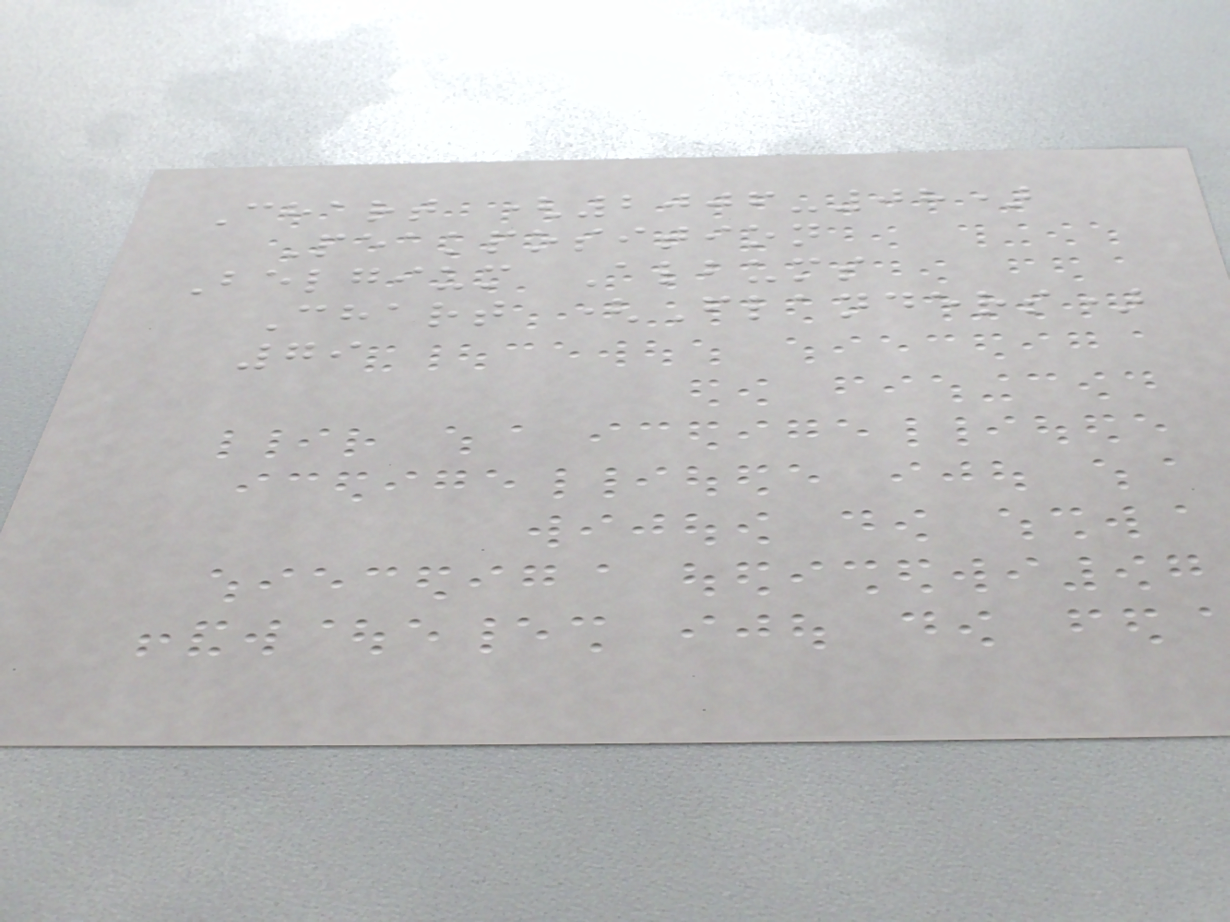Chart (2006-08)
Peakposition
Belgium Albums
Chart (Flanders)
79
